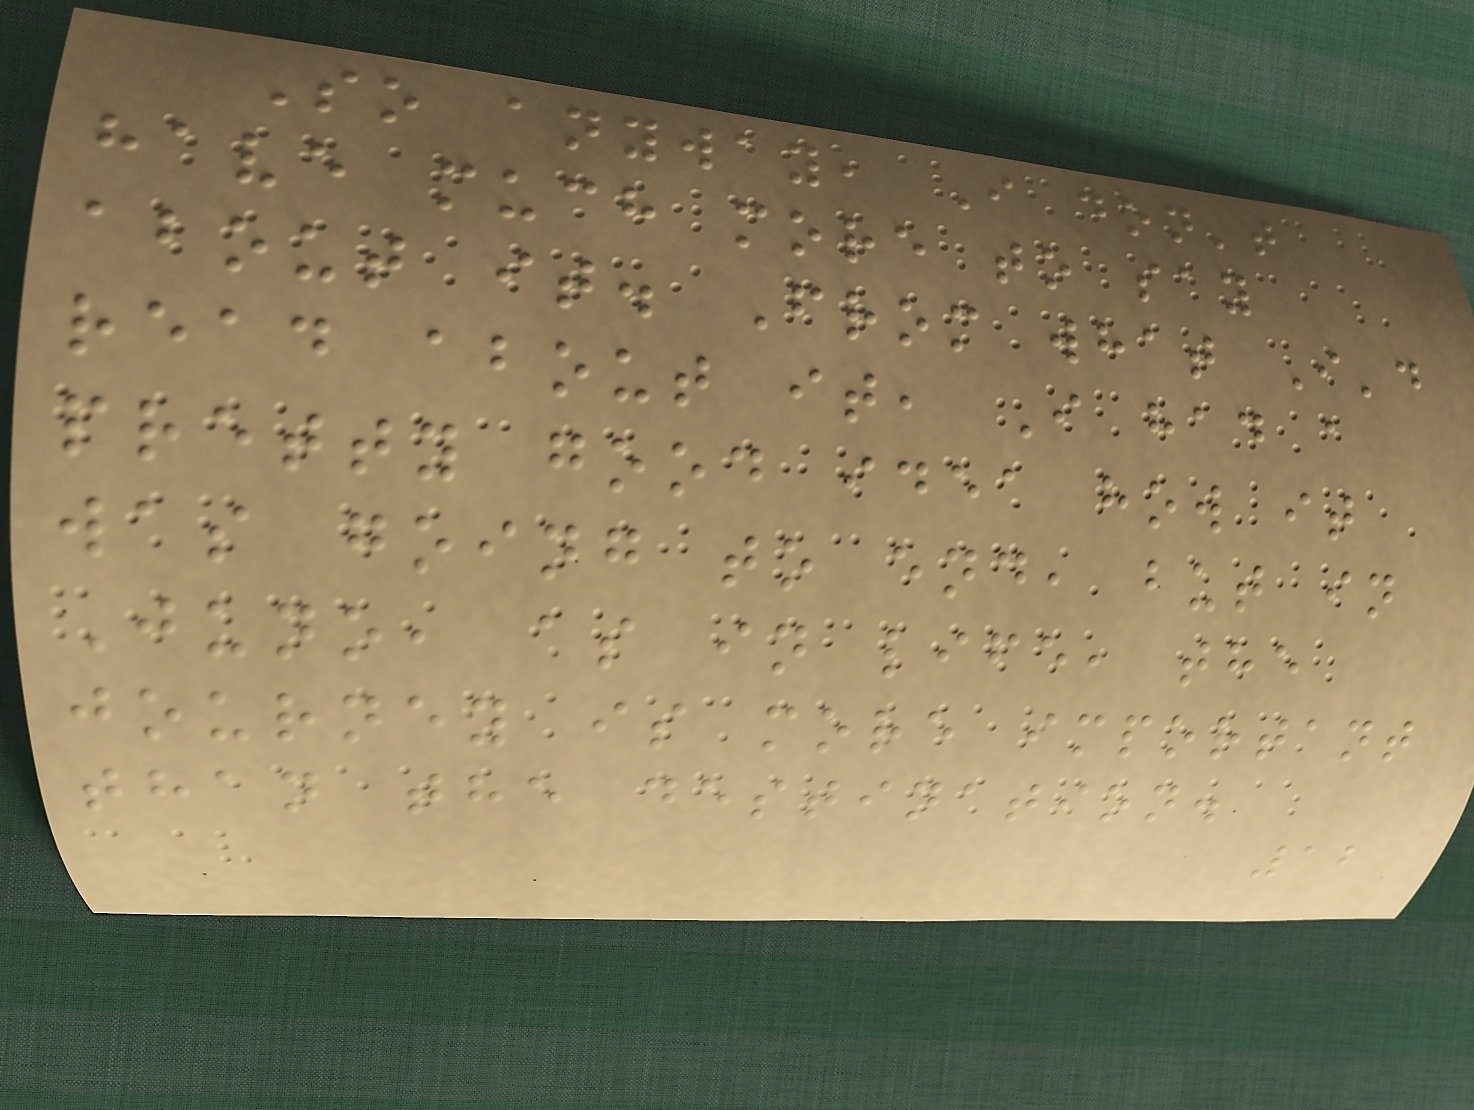So anyway, I don't
have much more to say
about it. From what I'd
read about it, I had a
pretty good idea how it
was going to end, but in
Juno, as in life, the
journey is more important
than the destination.
12
